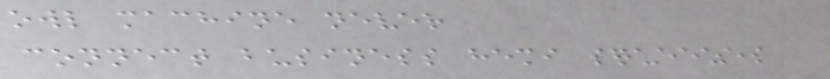owl machine never
connect business hemi squeezes
